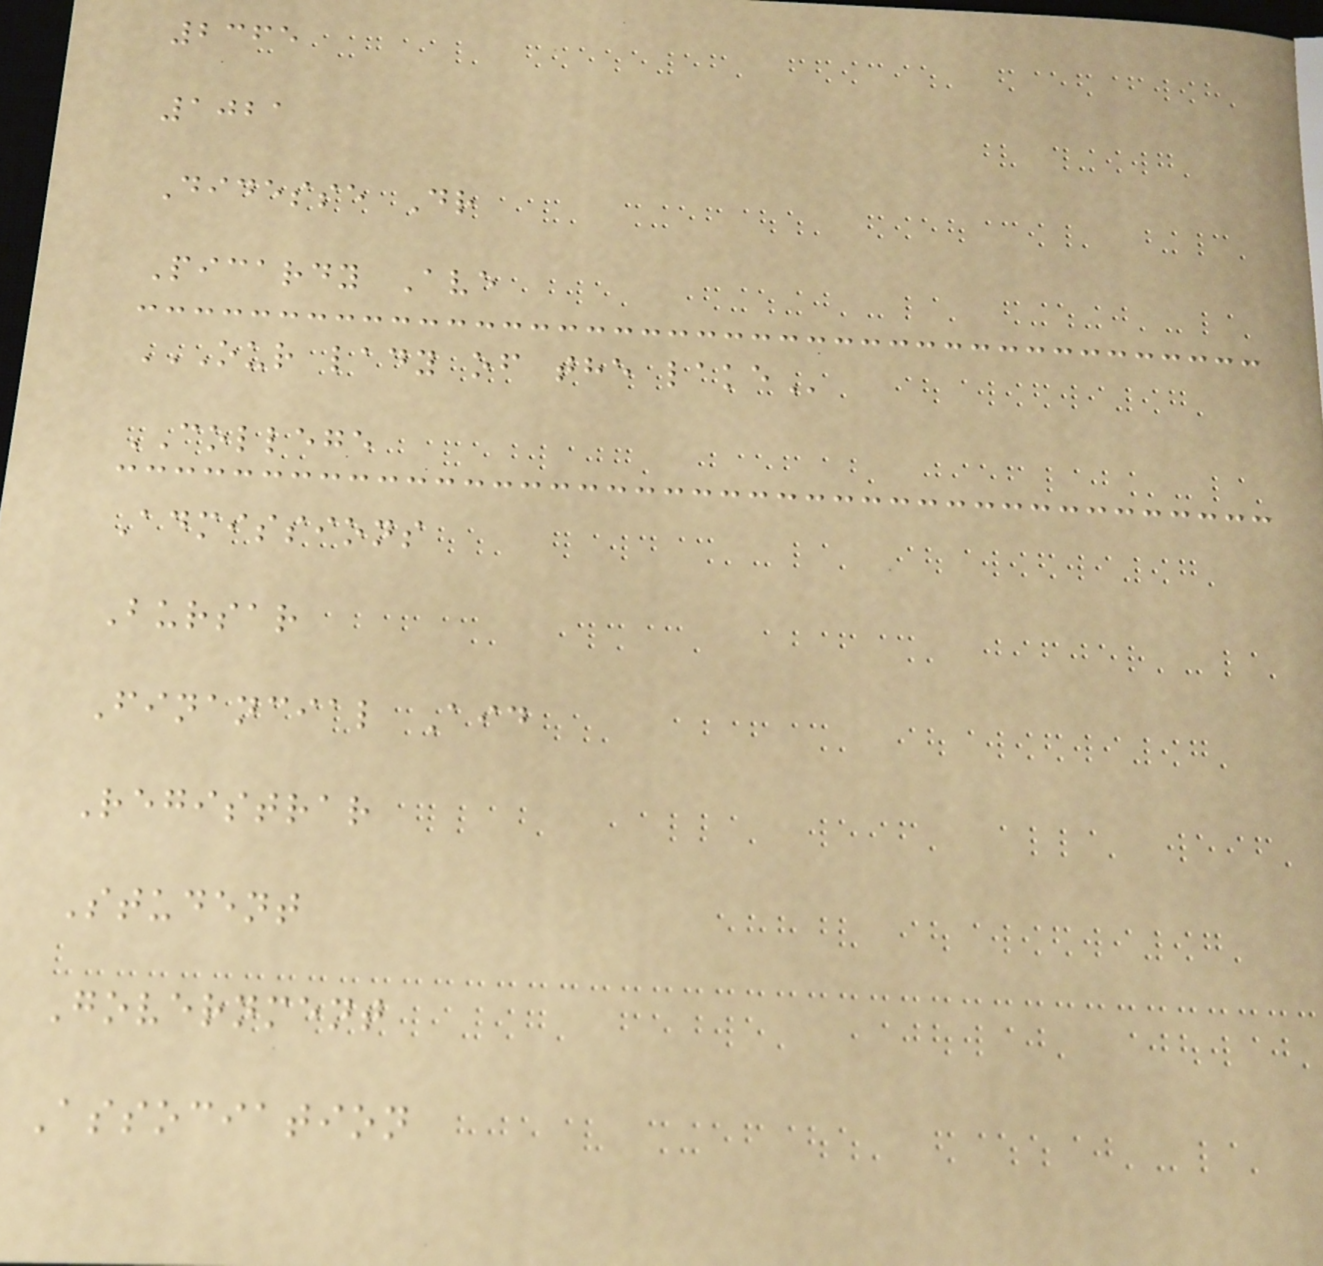2365
1021
Didesse Dr
Picardy Ave
OUR LADY OF THE LAKE
COLLEGE
Admissions
Bursar
Financial Aid
Registrar
Student
Government
Association
